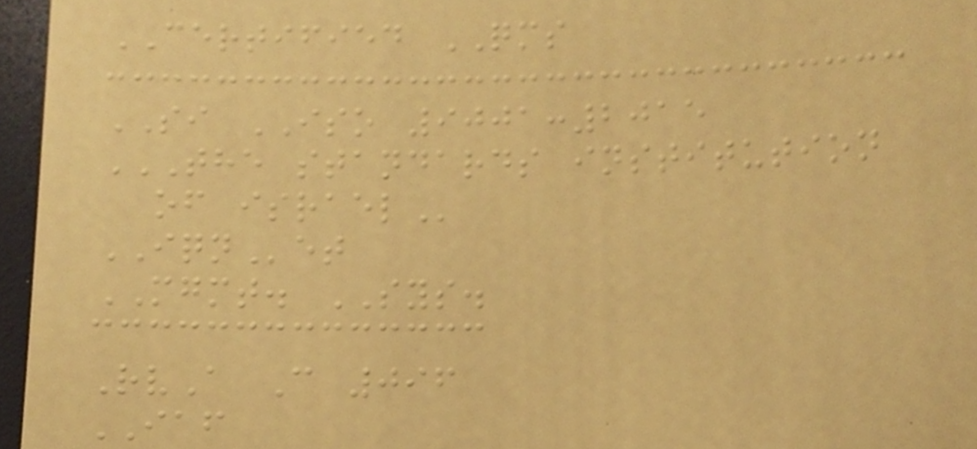CERTIFIED QMS
SI ISO 9001:2015
THE STANDARDS INSTITUTION
OF ISRAEL
IQNet
MGMT. SYS.
RvA C 096
IAF
